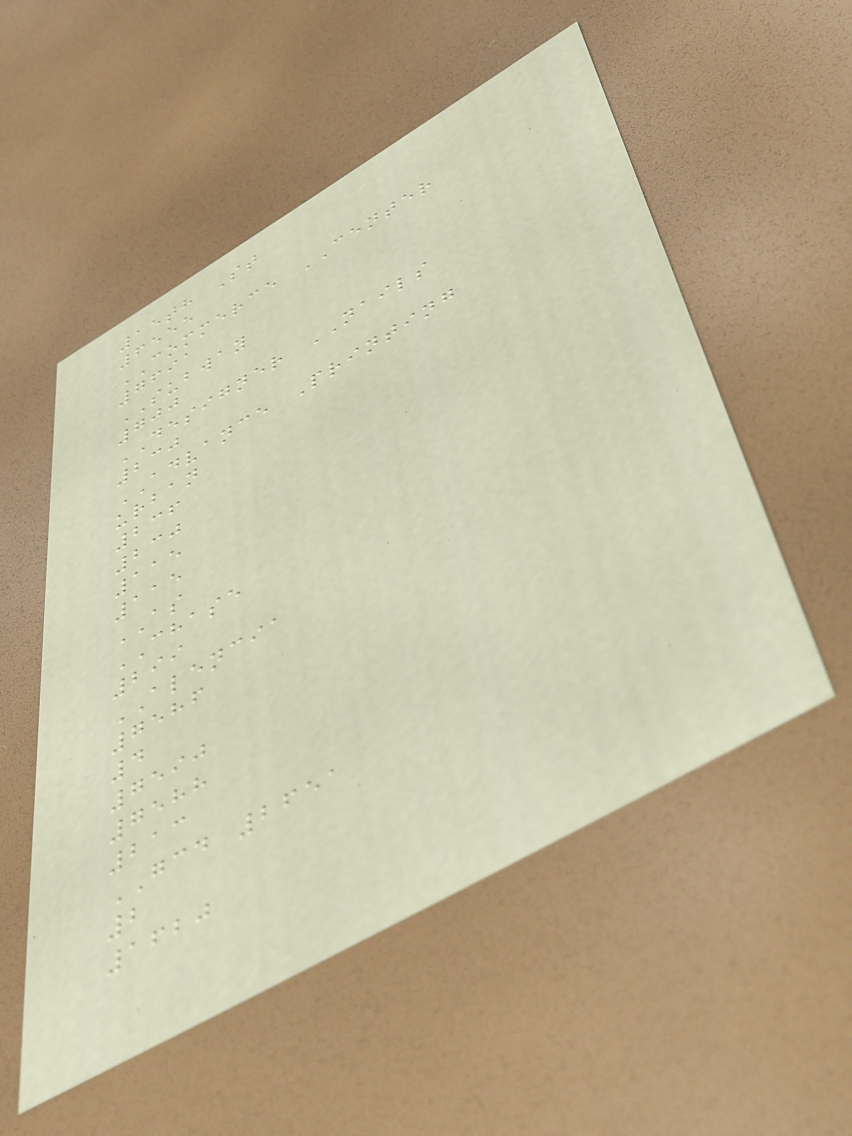15th St
6555
COMMERCE CENTER
7691
SUBWAY
700
DESIGNER NAILS
230
ADVANCE Printing
urban
236
230
115
115
AS
CHASE
299
ALENCIA
7586
4
7590
7588
213
GCD 2651
2
1620
